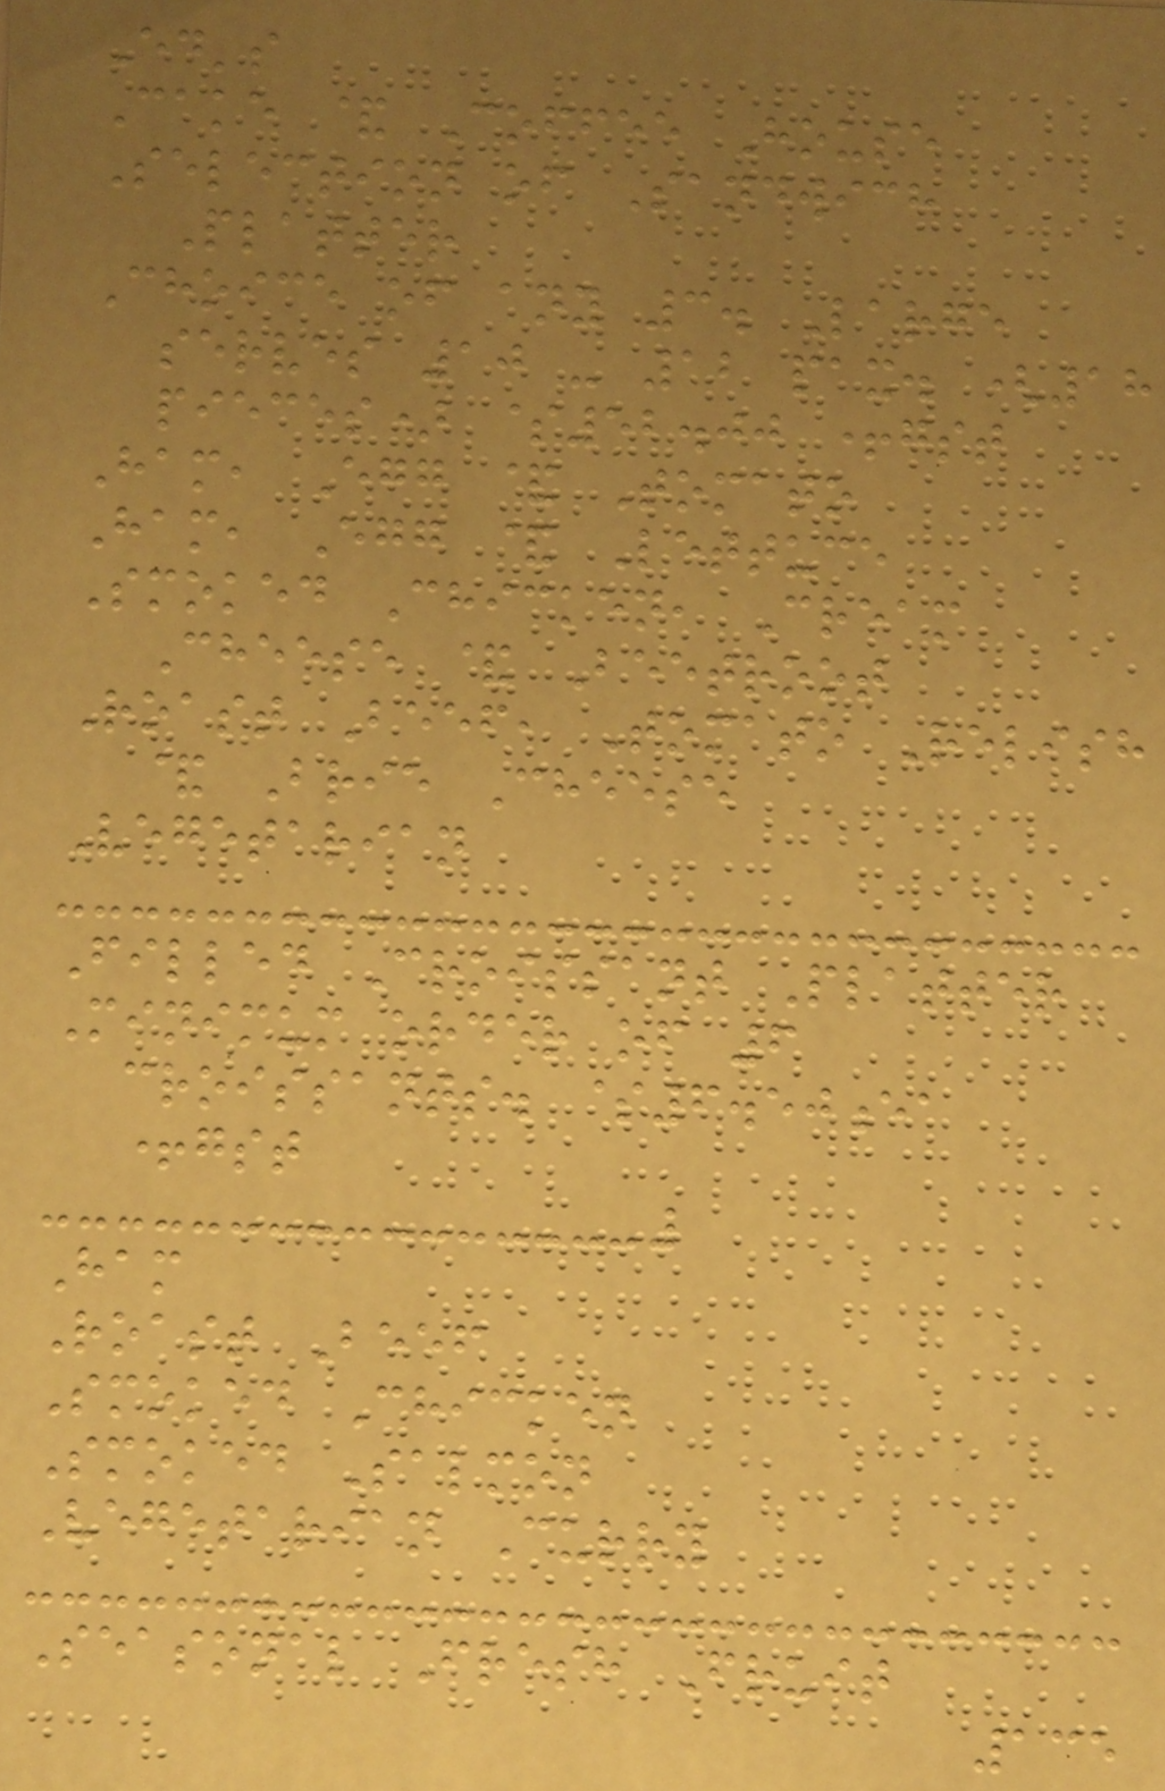Ed's
Cake & Coffee House
Selection of Sandwich
Platter
Choice of any 3. Large
serves 10 - 12 pax. (18
pieces) $52.00 +gst
Ham, Egg & Tomato
Ham, Egg & Lettuce
Smoked Chicken, Cream
Cheese & Beetroot
Roast Beef, Tomato Relish
& Brie Cheese
Vegetarian
Filled Croissant Platter
Minimum order of 6
croissants. $6.50ea
+gst
Ham
Roast Beef
Smoked Chicken
Smoked Salmon
Vegetarian Curry
Seasonal Fresh Fruit
135
